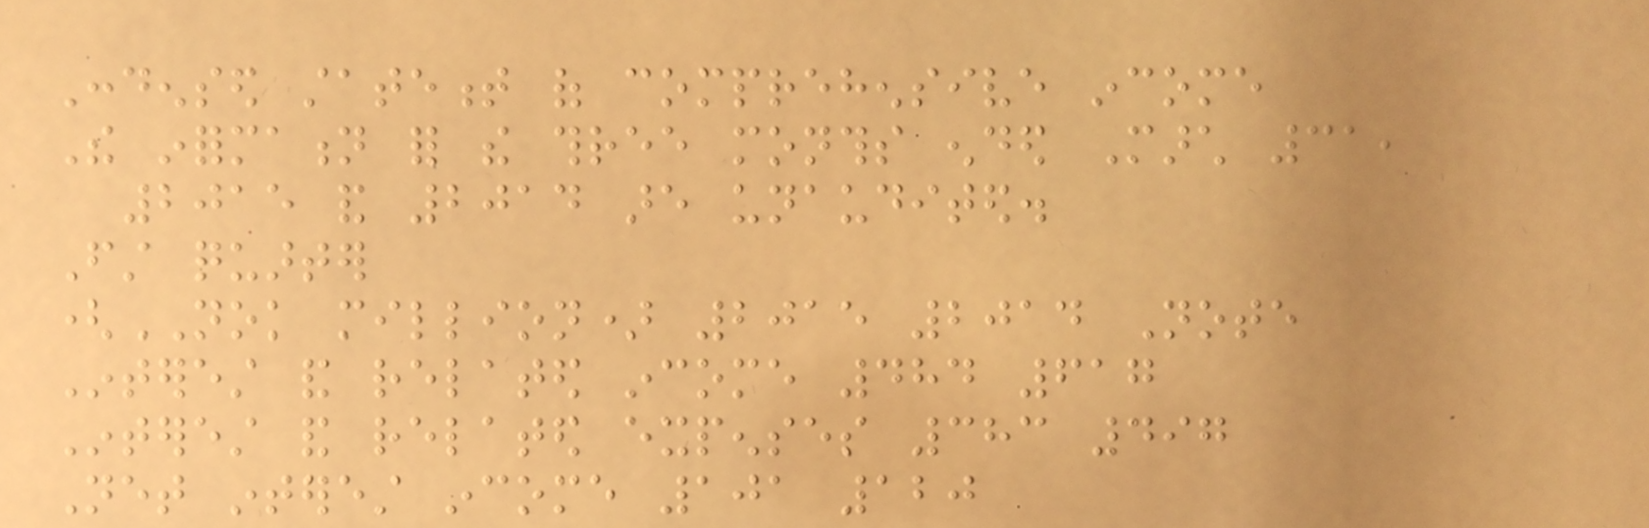Condensed statement of comprehensive income
The information for the three months ended March 31,
2015 and 2014 are unaudited.
First quarter
(NOK million) 2015 2014 Note
Interest and related income 484 617
Interest and related expenses 383 497
Net interest income 101 120
